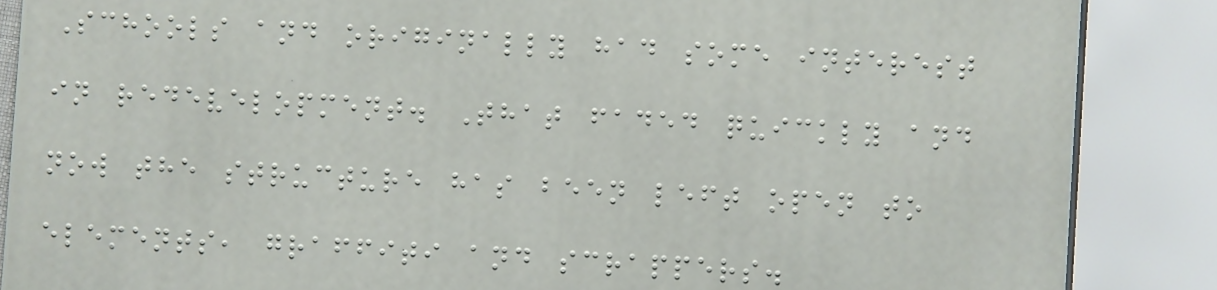Schools and originally had some interest
in redevelopment. That faded quickly and
now the structure has been left open to
elements, graffiti and scrappers.
